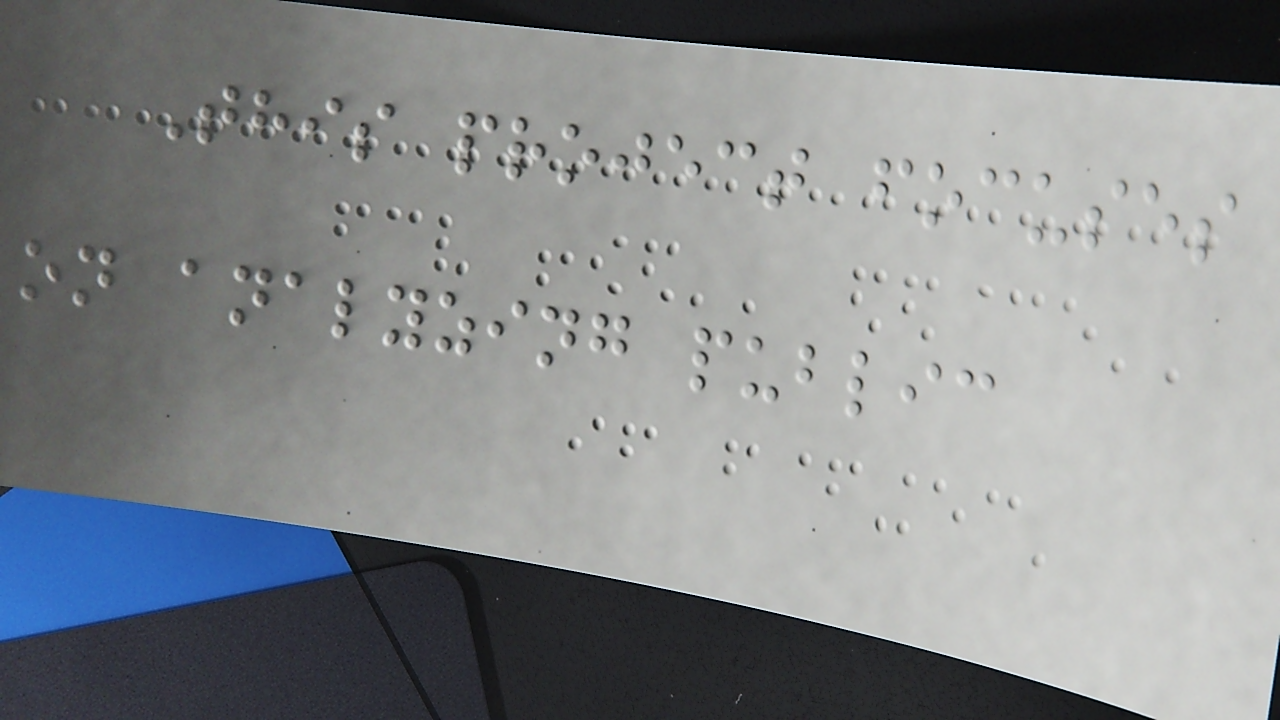This project focuses
on analyzing public
